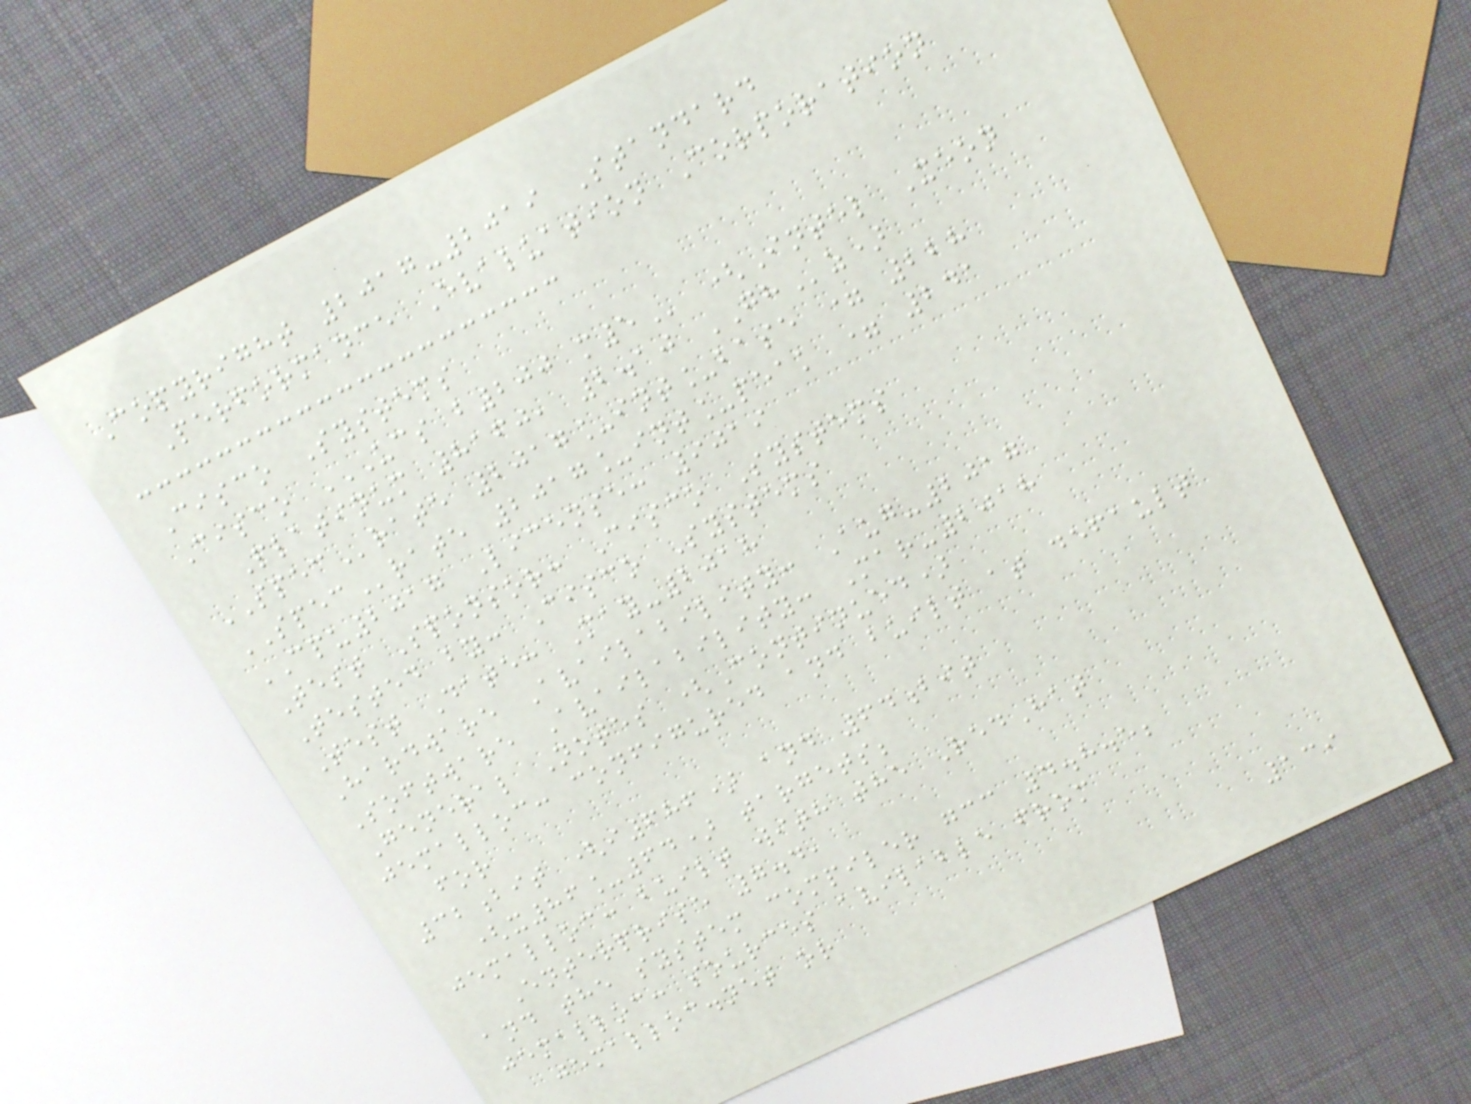Copyright 2017-2019 Standard
Performance Evaluation Corporation
Cisco Systems
Cisco UCS B200 M5 (Intel Xeon
Platinum 8160, 2.10 GHz)
SPECrate 2017_int_base = 228
SPECrate 2017_int_peak = 241
CPU2017 License: 9019
Test Sponsor: Cisco Systems
Tested by: Cisco Systems
Test Date: May-2018
Hardware Availability: Aug-2017
Software Availability: Mar-2018
General Notes (Continued)
jemalloc: configured and built at default
for
32bit (i686) and 64bit
(x86_64) targets;
jemalloc: built with the RedHat
Enterprise 7.4,
and the system compiler gcc 4.8.5;
jemalloc: sources avilable from
jemalloc.net or
139
